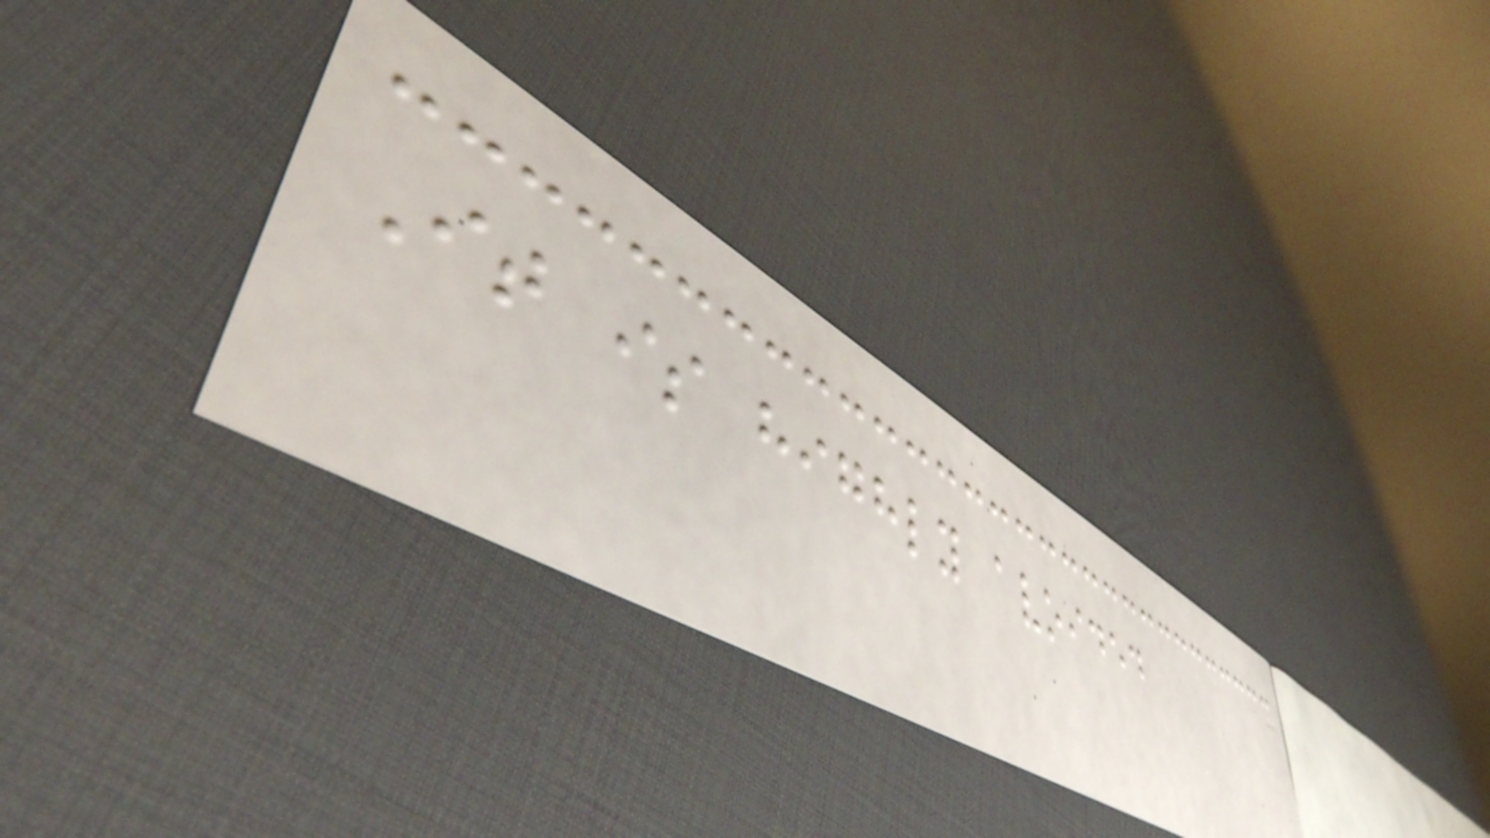It is highly avoided
